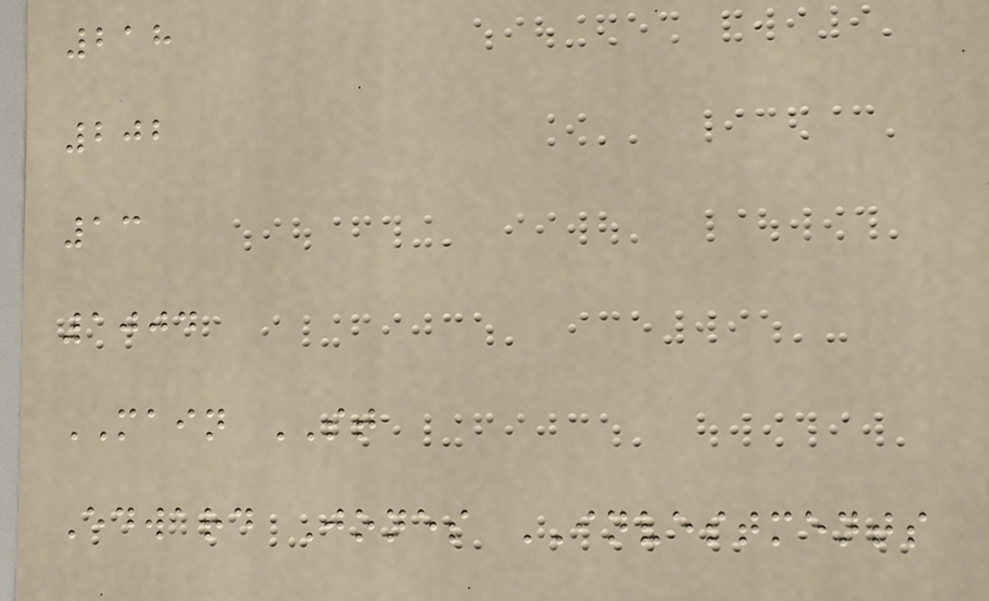218
202
13
1004
MAIN ST
Edward Jones INVESTMENTS
